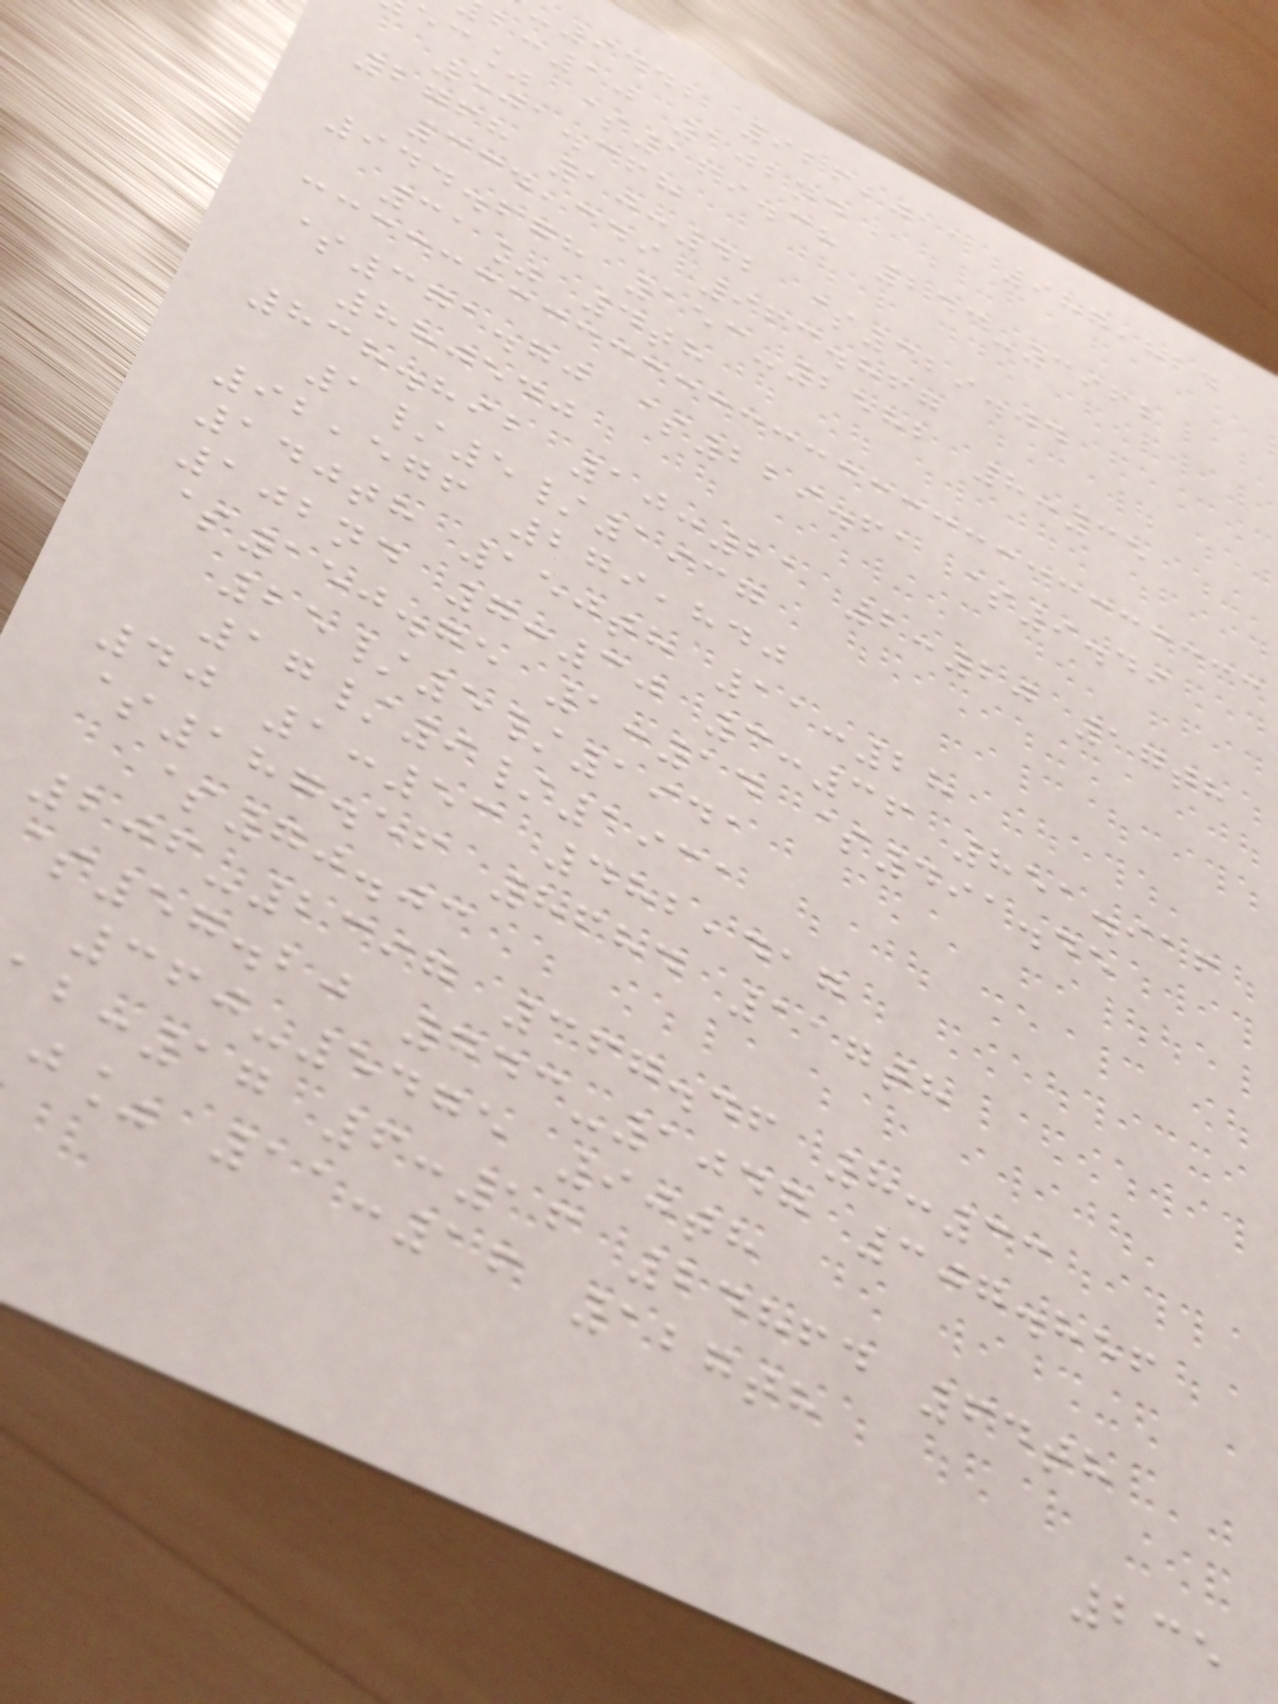9442 926,011 987,824
:10 102nd
ec% $169.38 243-3962
501.368
2768 10:42 $329.04
334,349 963.867
944.678 153-2582 8:35
31% 4th
$371.70 $229.61 $9.49
880540
838.892 10:21 2:20 17th
1/5/1937
92,576 279,840
140th 150th 11:28
102nd 7:30 3:36 851.916
$150.75 1:14 $491.45
25/5/1941
17/9/1931
40 1:53 482,417
$187.56 8684 117th
$70.03
206-2397 367.46 8:33
$57.20 743-1047 307.856
360-5475 90th
:17 6:16 24864 64th
j% 11:16 127th
235
